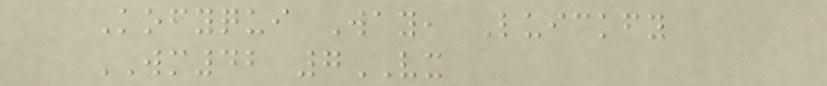Kofyqui Way, Luickfy
WM42 7VX
